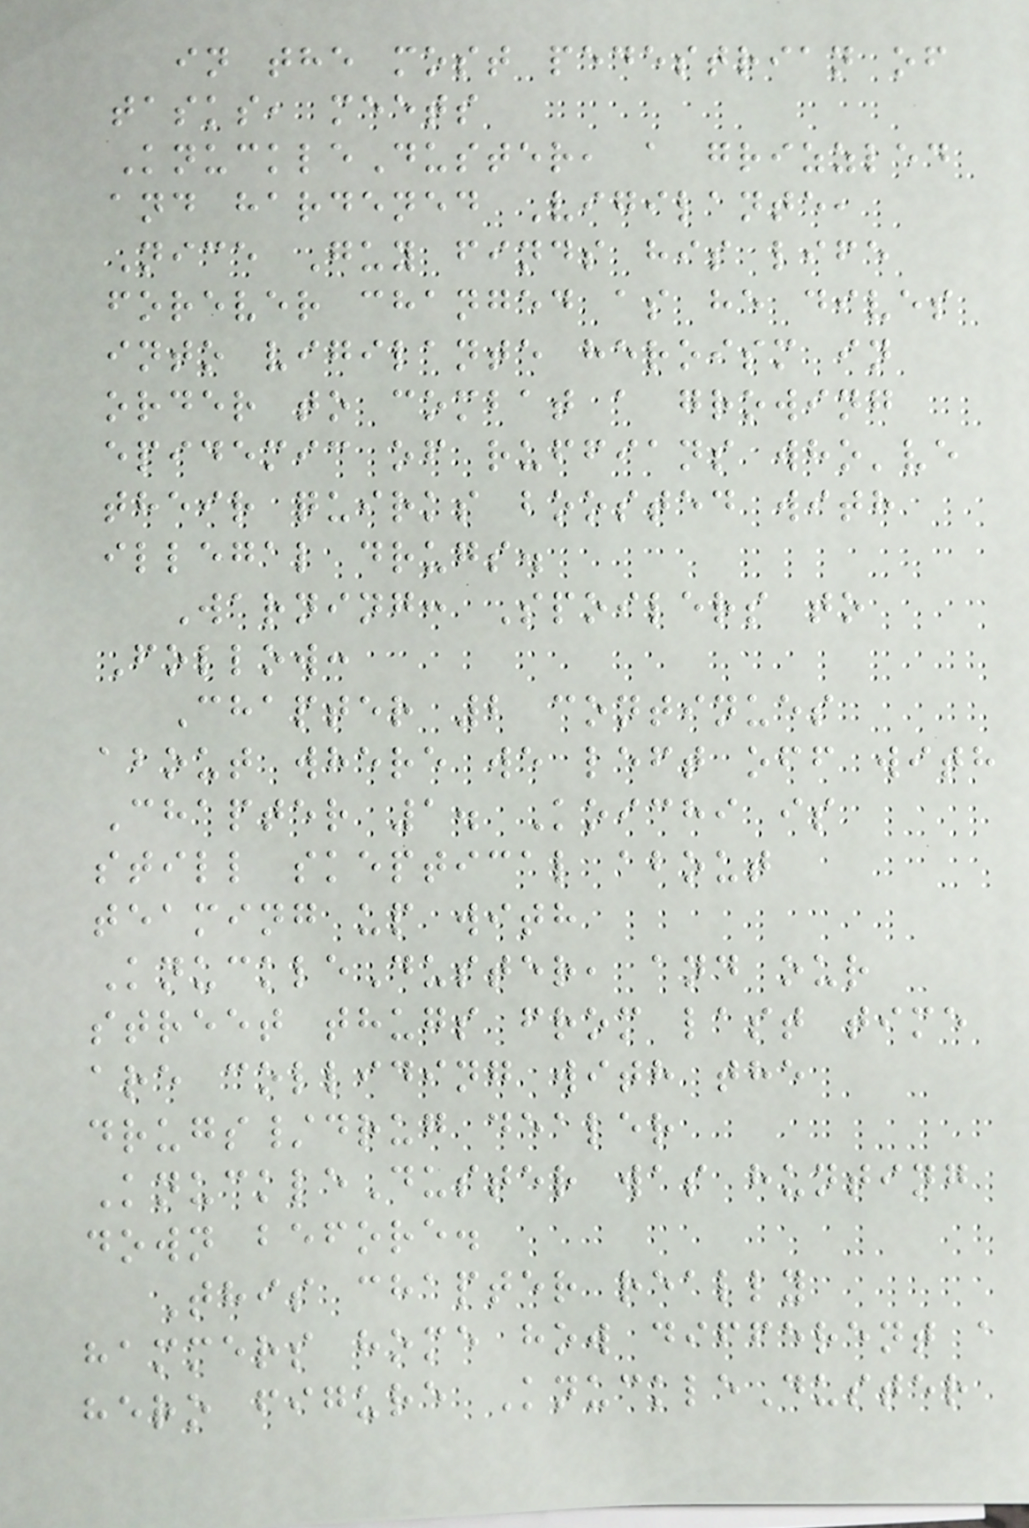in the most pedestrian of
tasks, meets
KnuckleDuster, a grizzled
and hardened Vigilante,
Nice Guy finds his life
forever changed as he dives
into vigilante heroism in
order to combat a growing
epidemic of ruffians who've
their quirks boosted with
illegal drugs.
Warning: Spoilers to
Follow:
Chapter 2 continues
about where we left off with
Chapter 1. Koichi is
still skeptical about
teaming up with
KnuckleDuster, and our
street thugs from last time
are colliding with the
drugs/drug dealer
KnuckleDuster was hunting
down before.
This chapter really
hammers home how different a
hero figure KnuckleDuster
